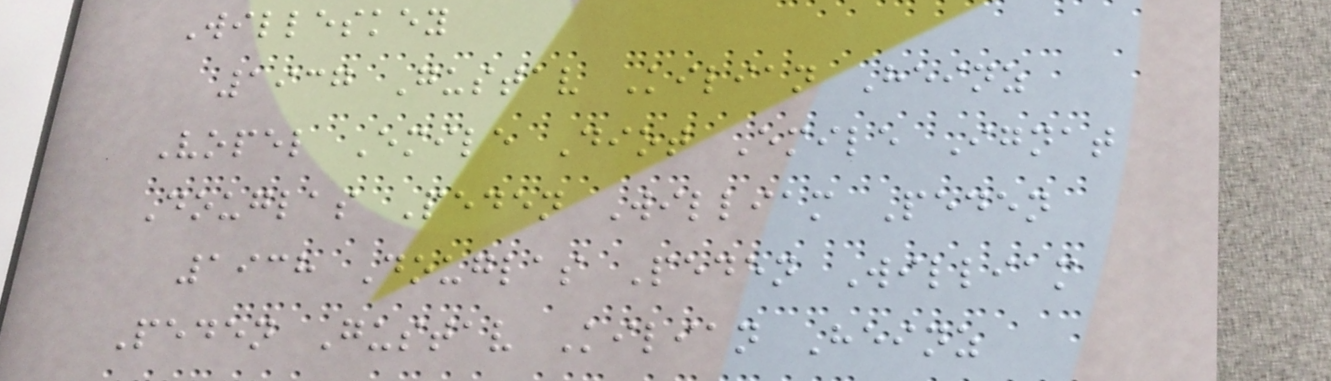Willeskey
1937 Gustav Kilian Heinz
Vopel Emile Diot Emile Ignat
Douglas Peden William Peden
1938 Douglas Peden William
Peden Gustav Kilian Heinz
